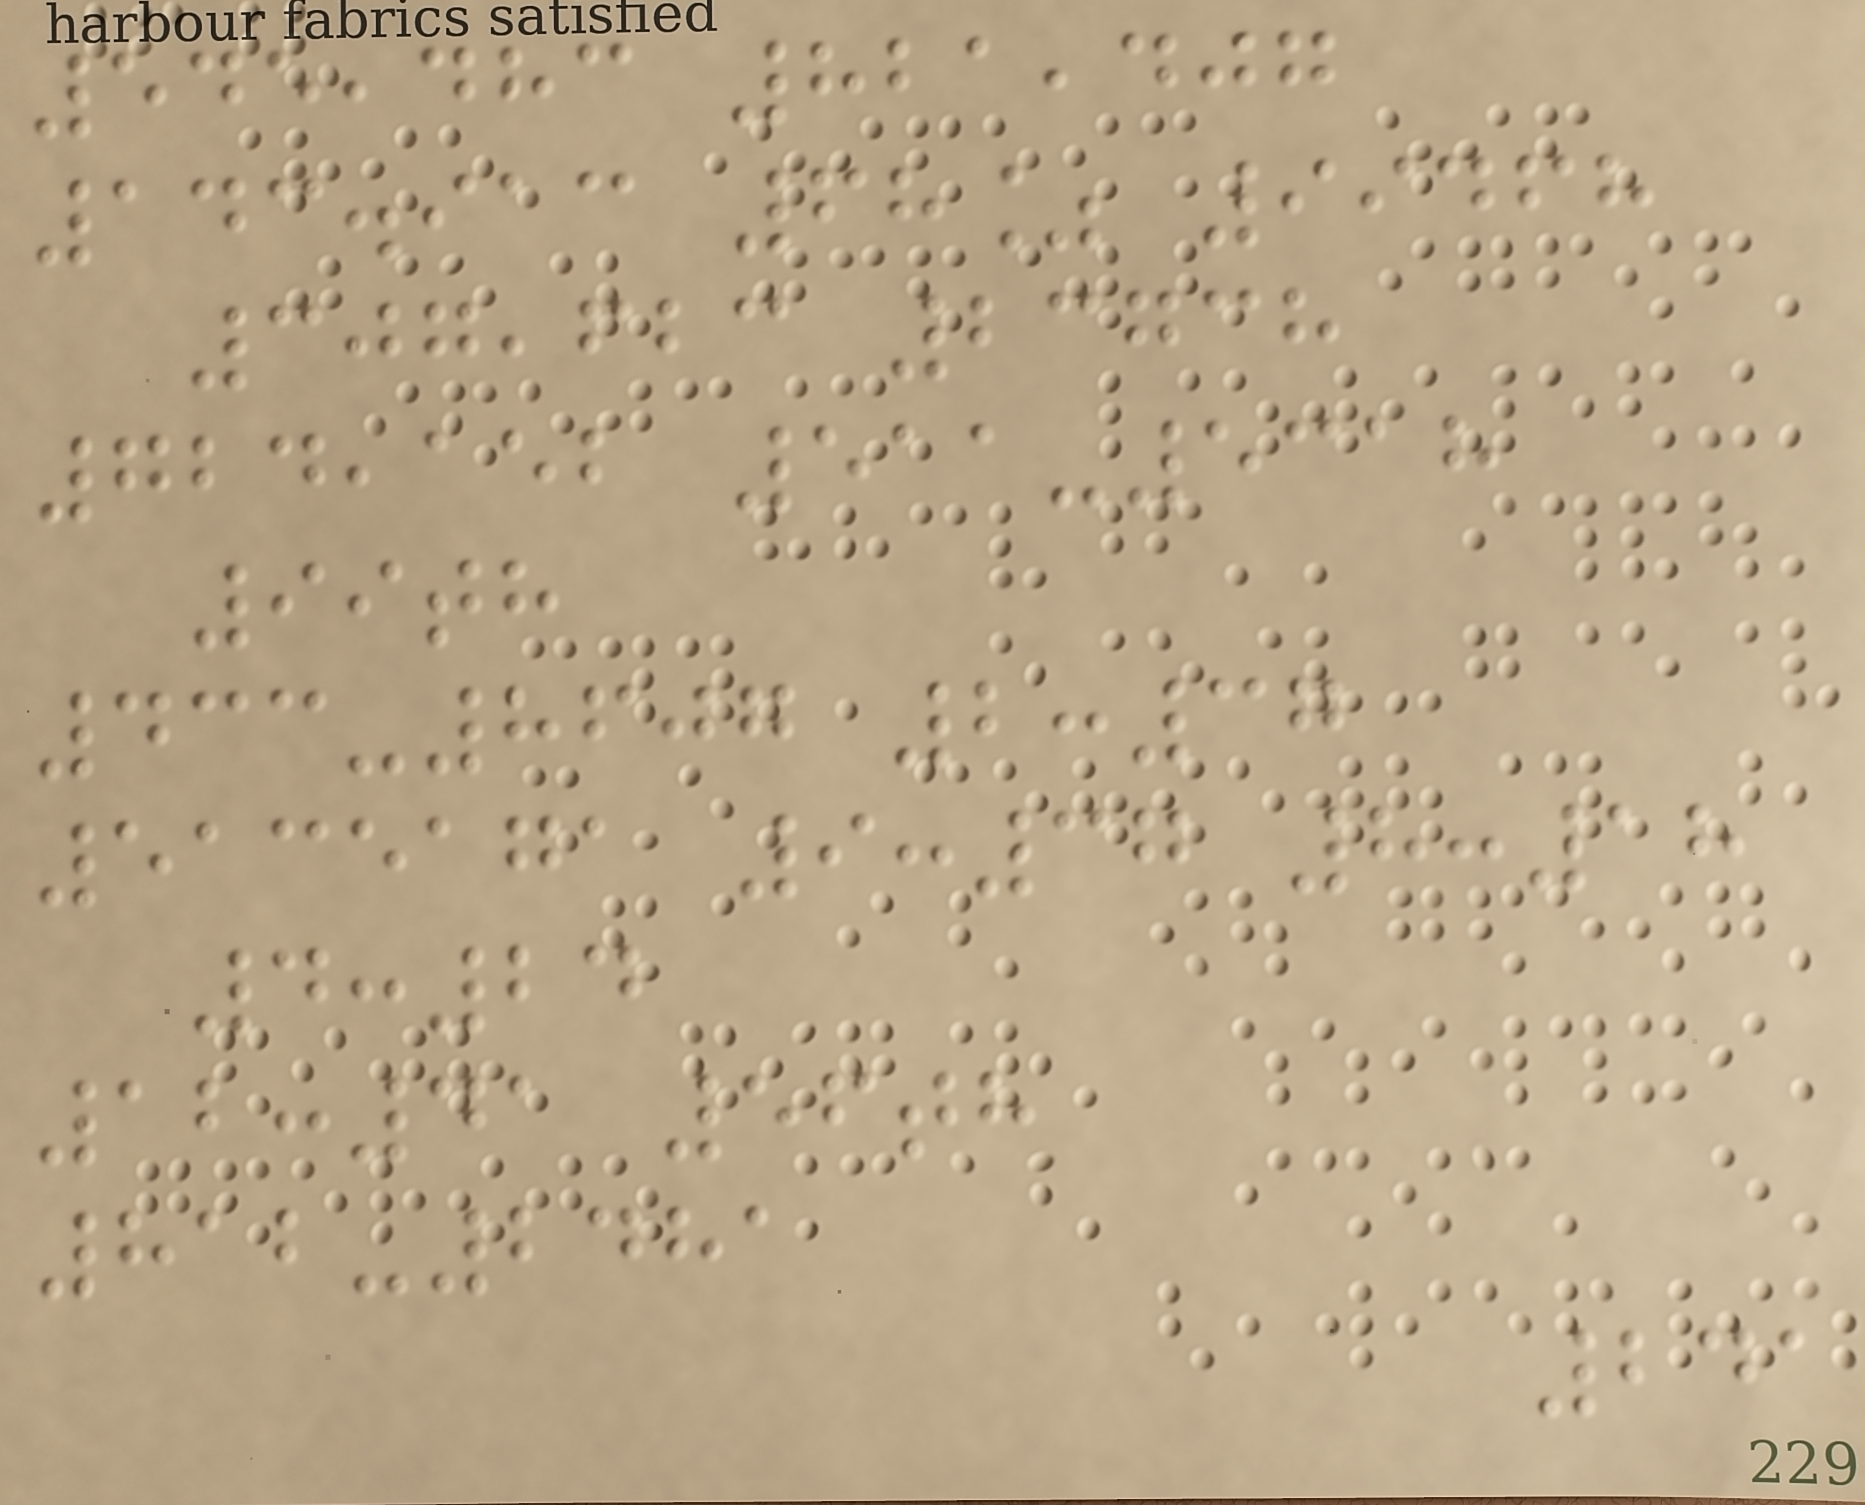545,483 821,407
143.913 68% 99468
307,623 23738
724,152 511-5318
99th
433-8607 2:37
5135171 9:37 8:18
4:24
12:41 56th
812-2481
241
